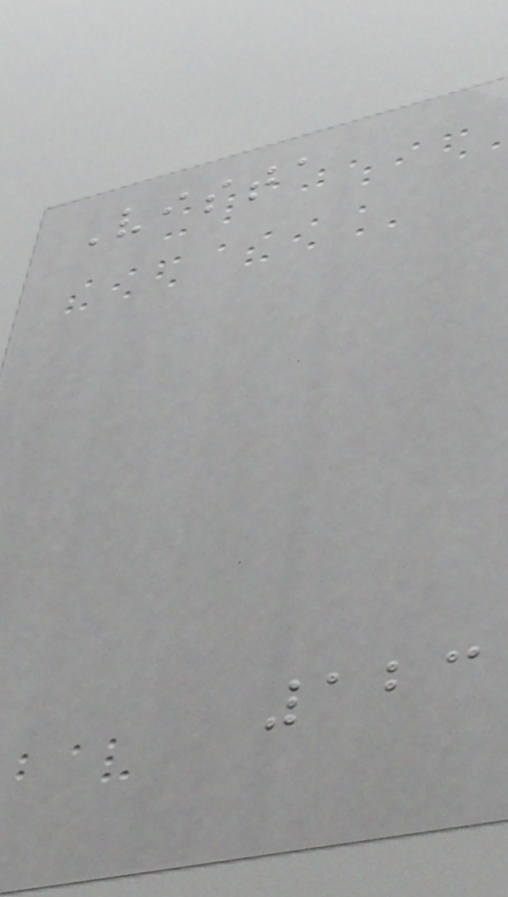Vista
123
